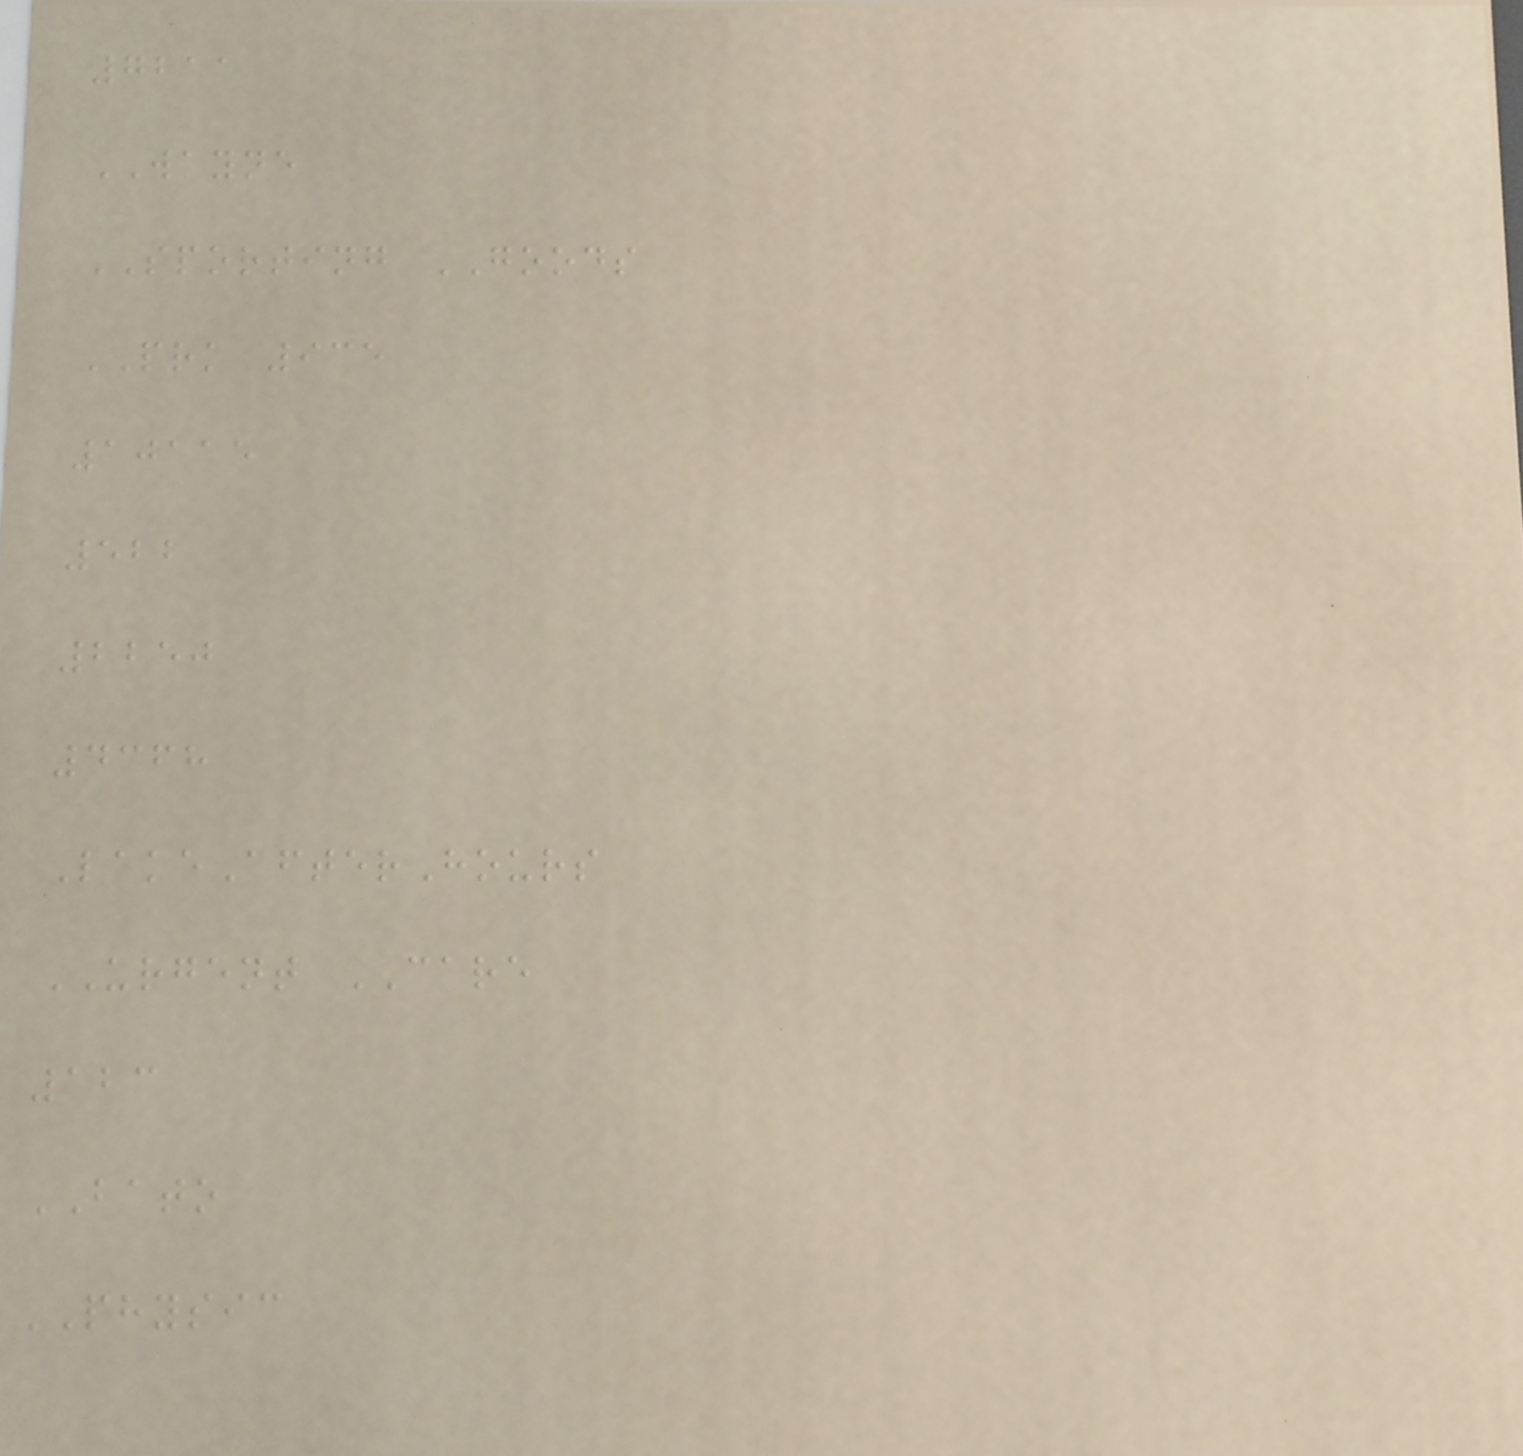7211
WAYNE
SPORTING GOODS
PRK 935
10115
522
2250
4368
LakeAfterHours
URGENT CARE
123
BATO
PHYSIC
